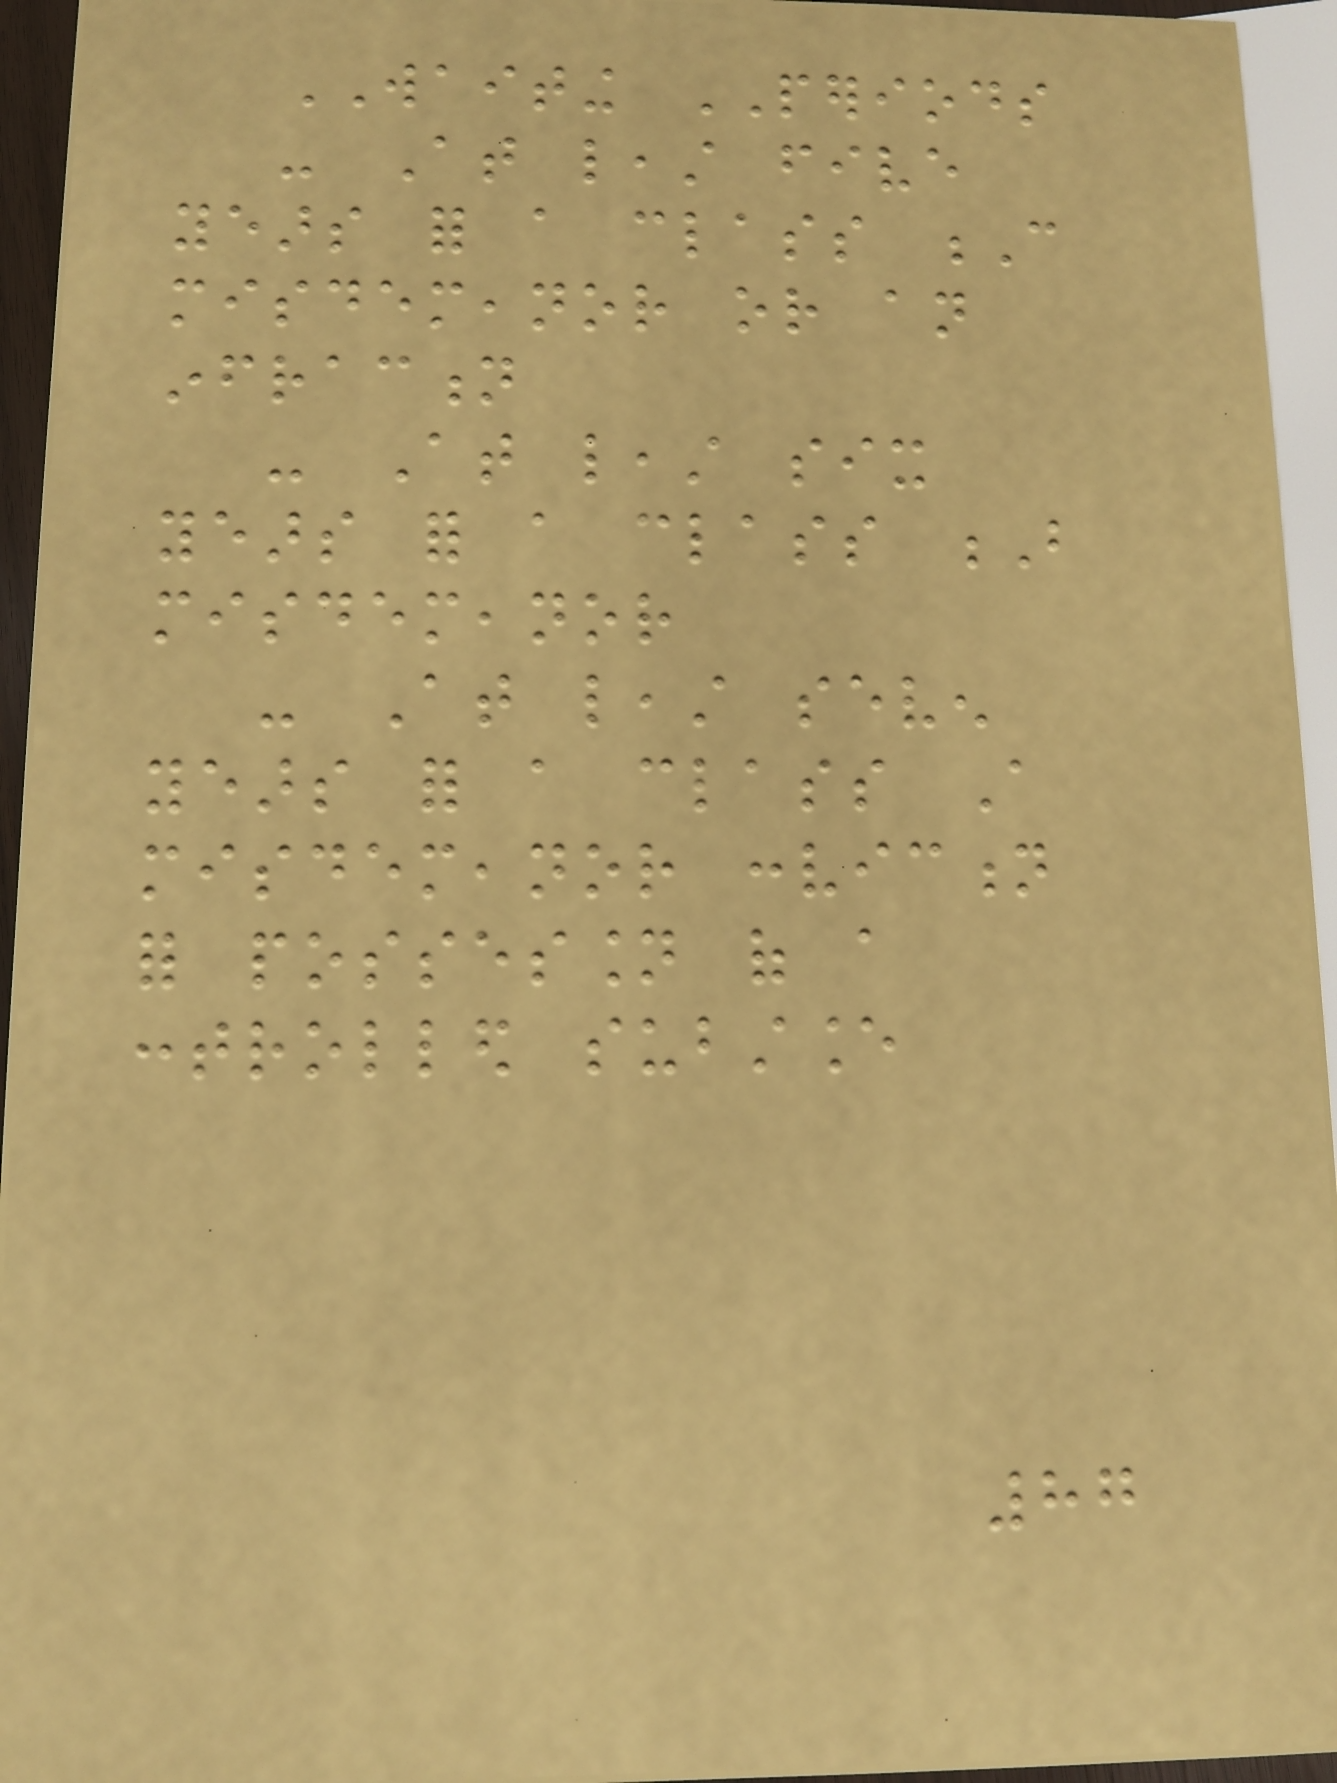WAITING PERIODS
- At least five
years for a class C
misdemeanor or an
infraction
- At least six
years for a class B
misdemeanor
- At least seven
years for a class A
misdemeanor conviction
for possession of a
controlled substance
87
